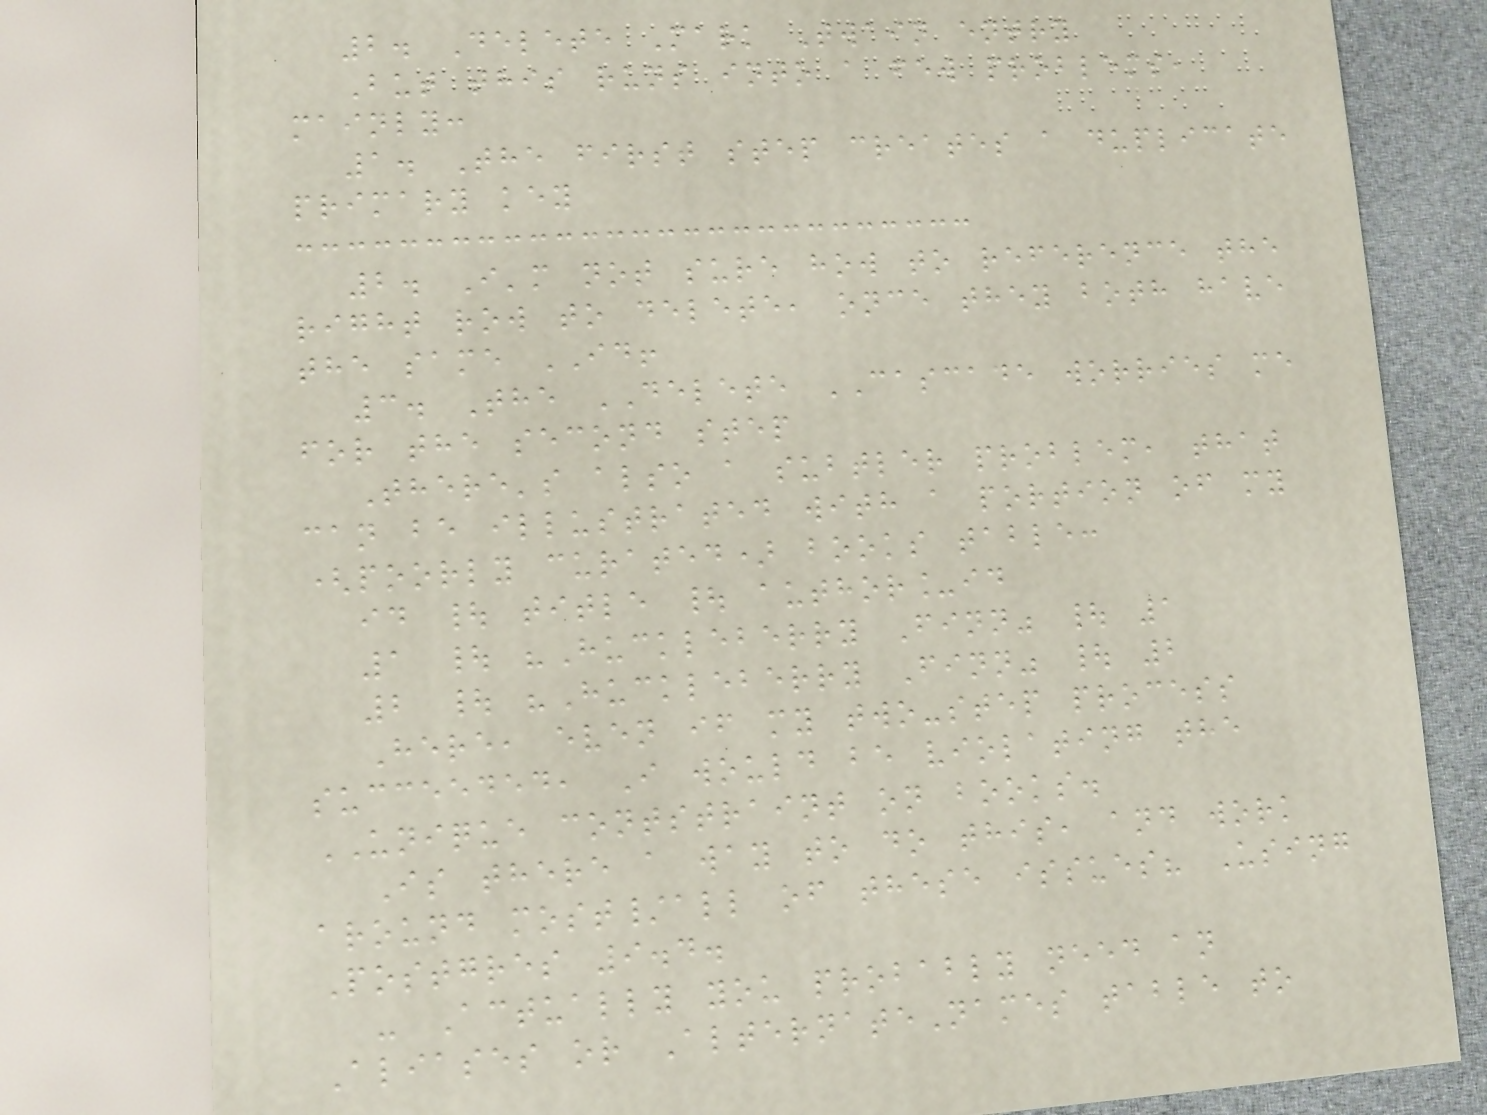2. Delete Mark Twain entry
But this runs into a few problems,
mainly:
1. The first step creates a duplicate
primary key
2. I'm not sure how to reference the
right row to delete, once they both have
the same ID!
3. The DELETE CASCADE worries me
for the second step
There's also a subtler problem, that
can be illustrated with a portion of my
(poorly curated) books table:
id | title | author_id
1 | "Huckleberry Finn" | 1
2 | "Huckleberry Finn" | 2
Here, even if my two-step process
succeeded, I would be violating the
UNIQUE contstraint on books.
Is there a way to do this, and work
around most/all of these issues? Using
Postgres 9.4.
- Actually you probably need an
Aliases or AlternateNames table to
